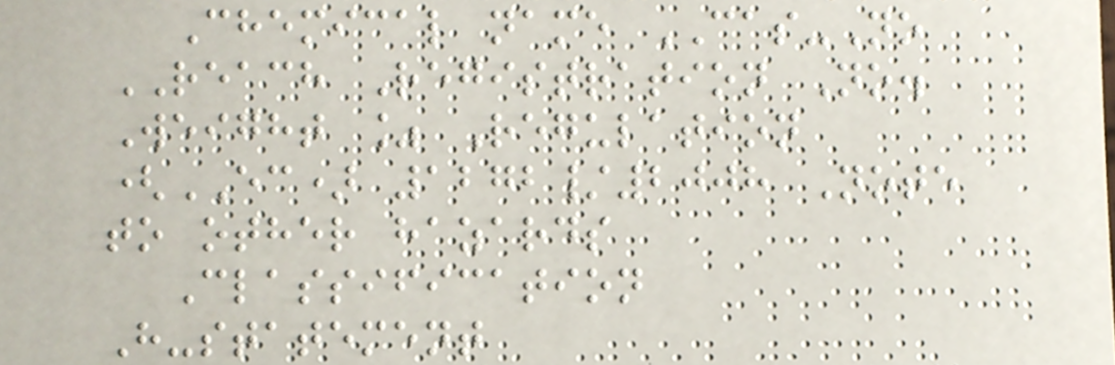Chemical name CAS-No
REACH Registration No.
Weight % Regulation
(EC) 1272/2008 Note
to other hazards
Classification
H-statement
